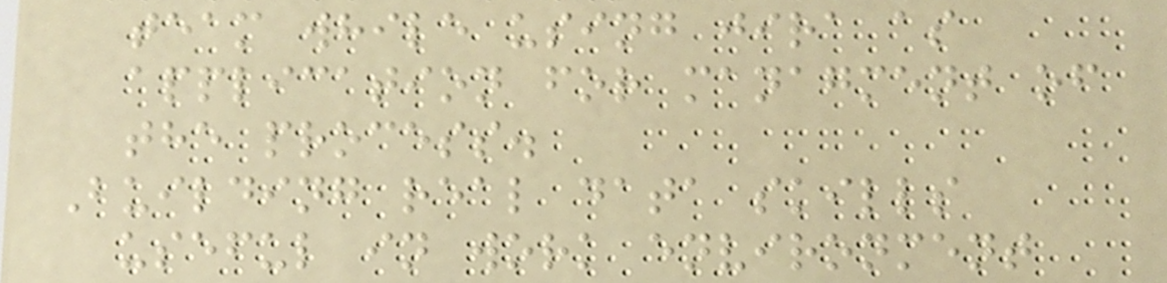team while using jira as
application for managment of
the process.
Building real data skills
useful in work environment
